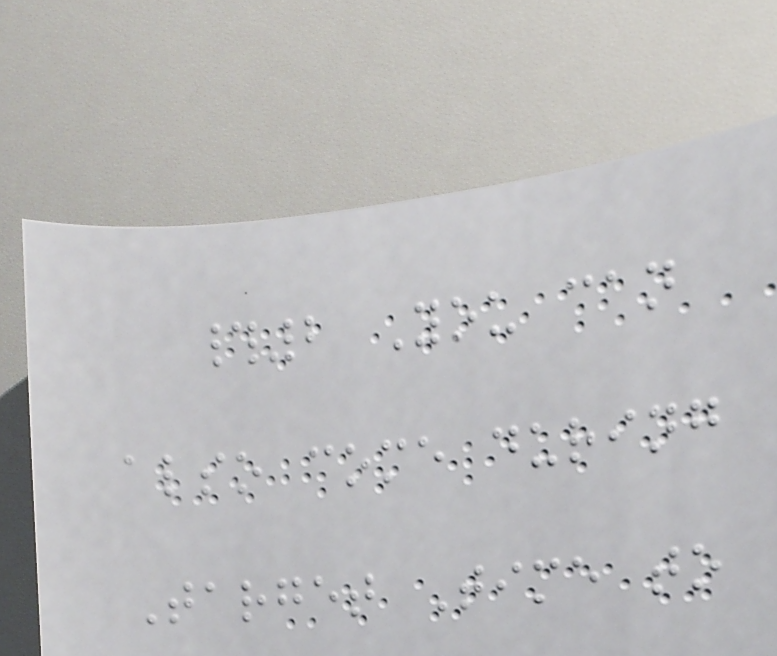#2 You can
also come during
Target Time to
